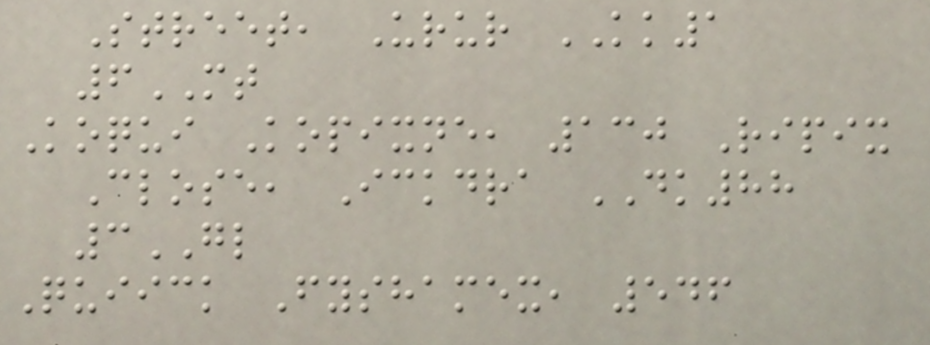Street, Urur KK1
6MT
Koqui Kopixne, 130 Ripix
Close, Ickdra DK88
3GL
Quiick Fyshamex, 546
